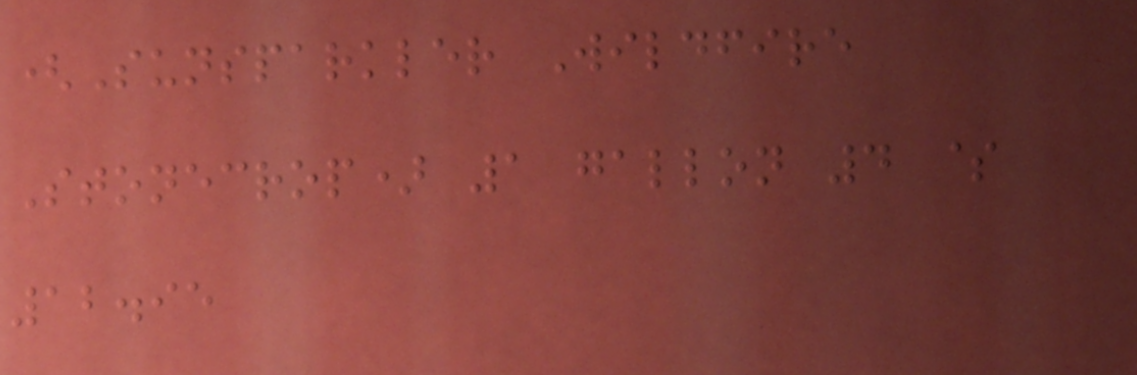(Sunsparkler Wildfire
Stonecrop) 1 gallon 4 $
12.95
